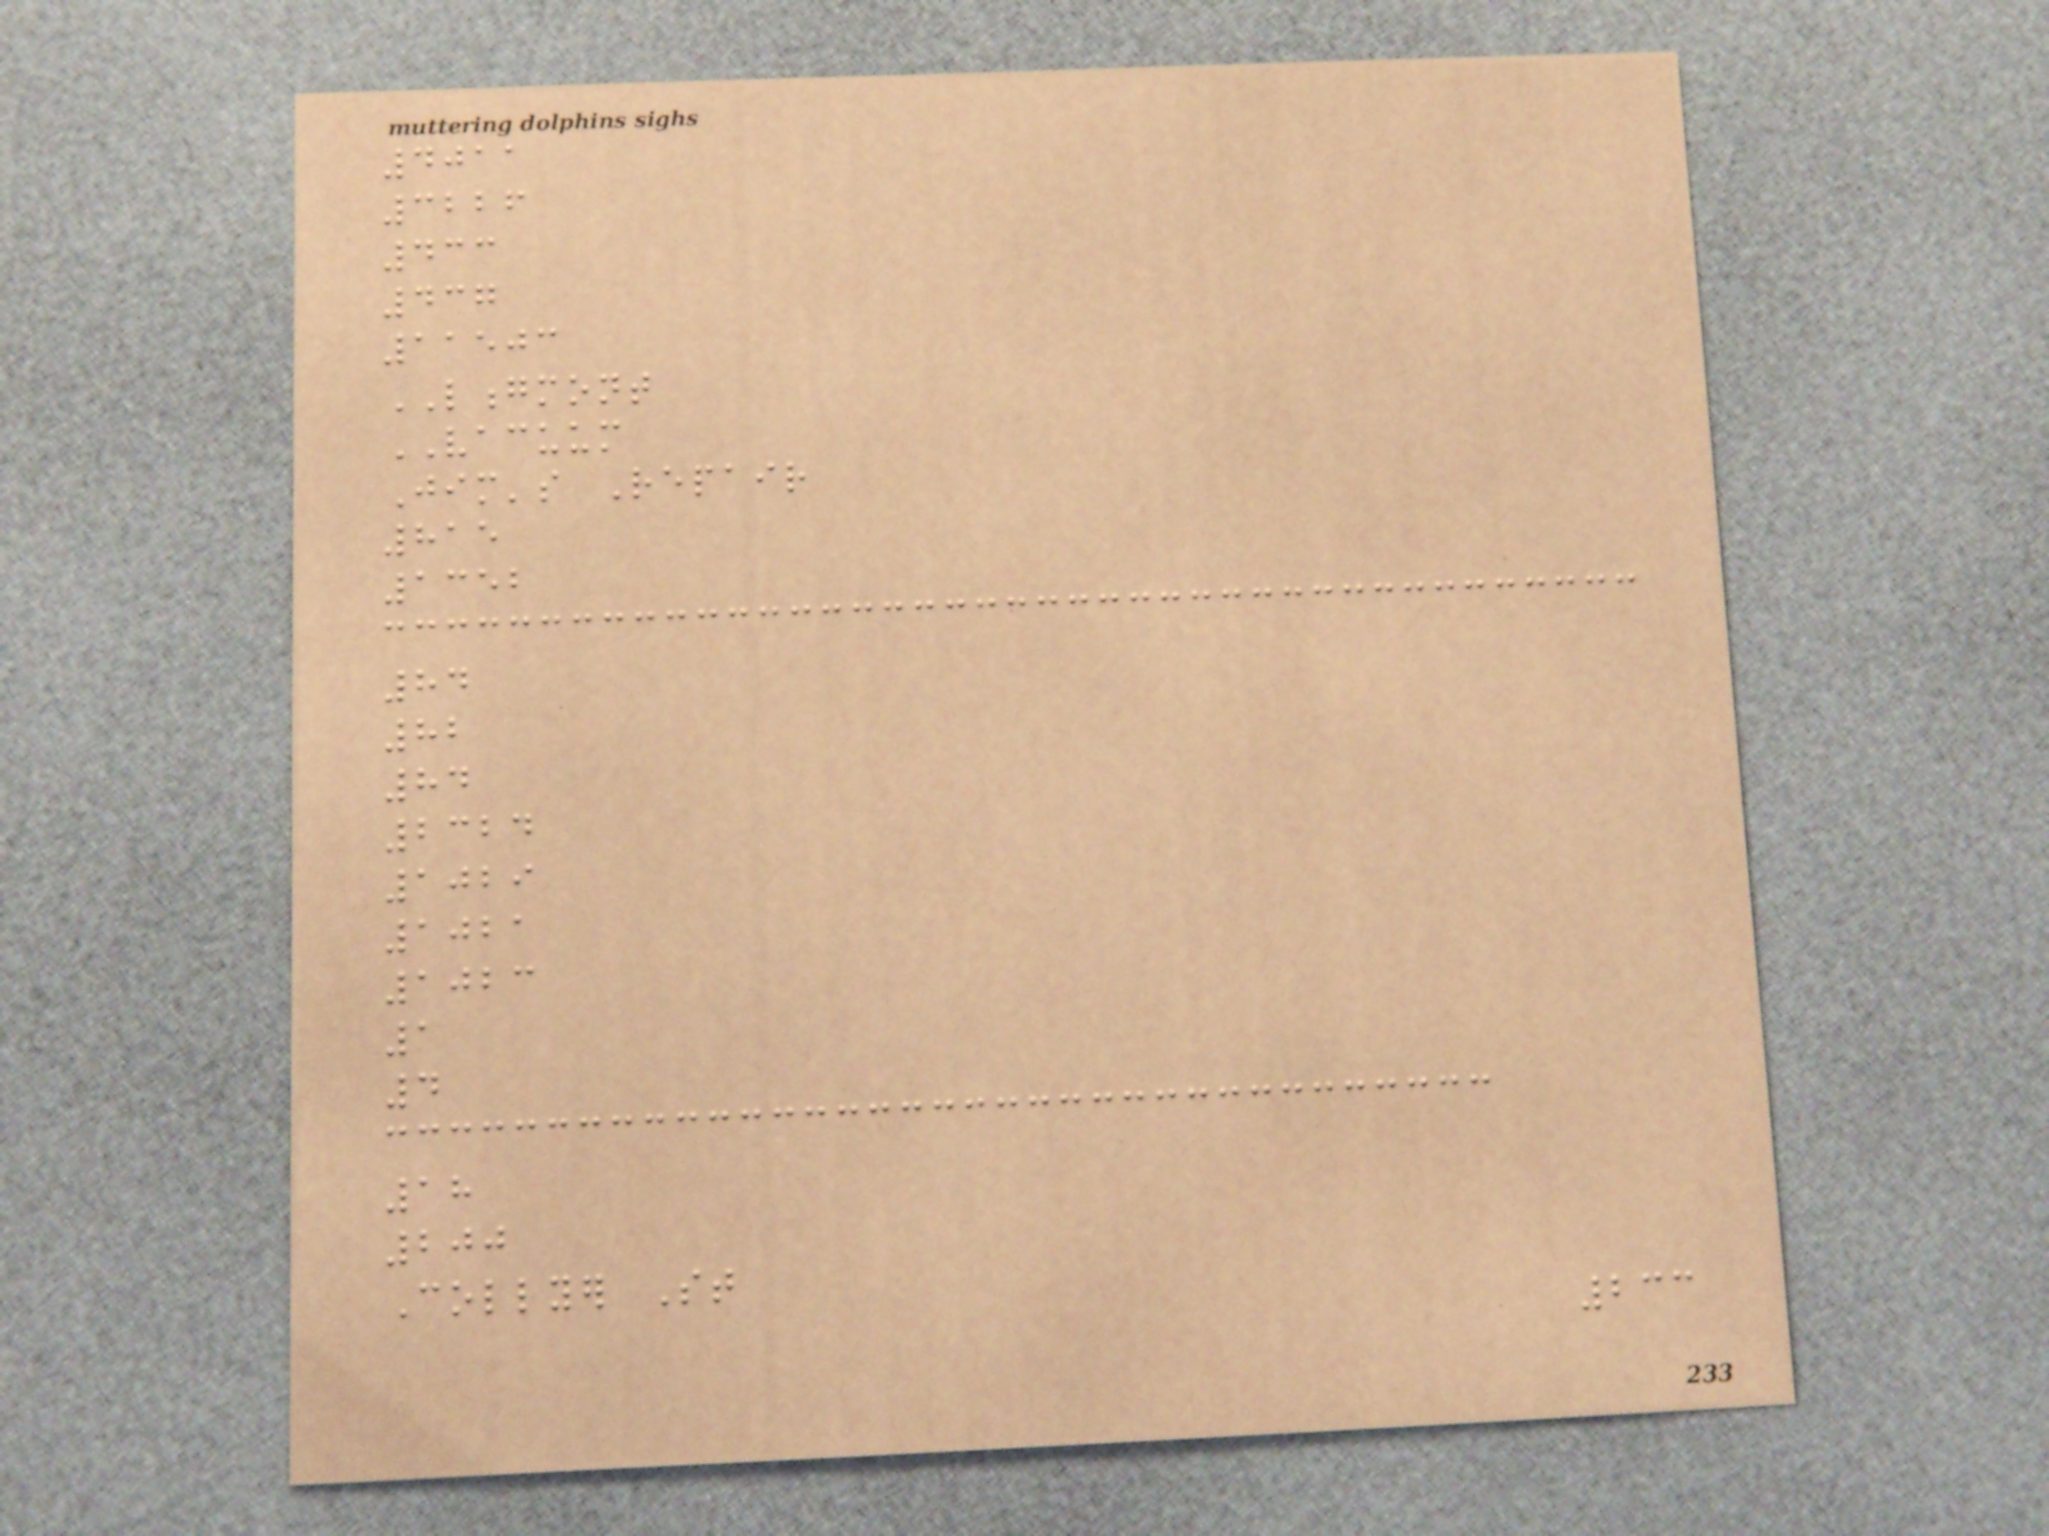4011
3226
433
437
11503
LONGMONT
VACUUM
Jim's Repair
815
1352
84
82
84
2324
1029
1021
1023
1
4
18
200
Collyer St
233
